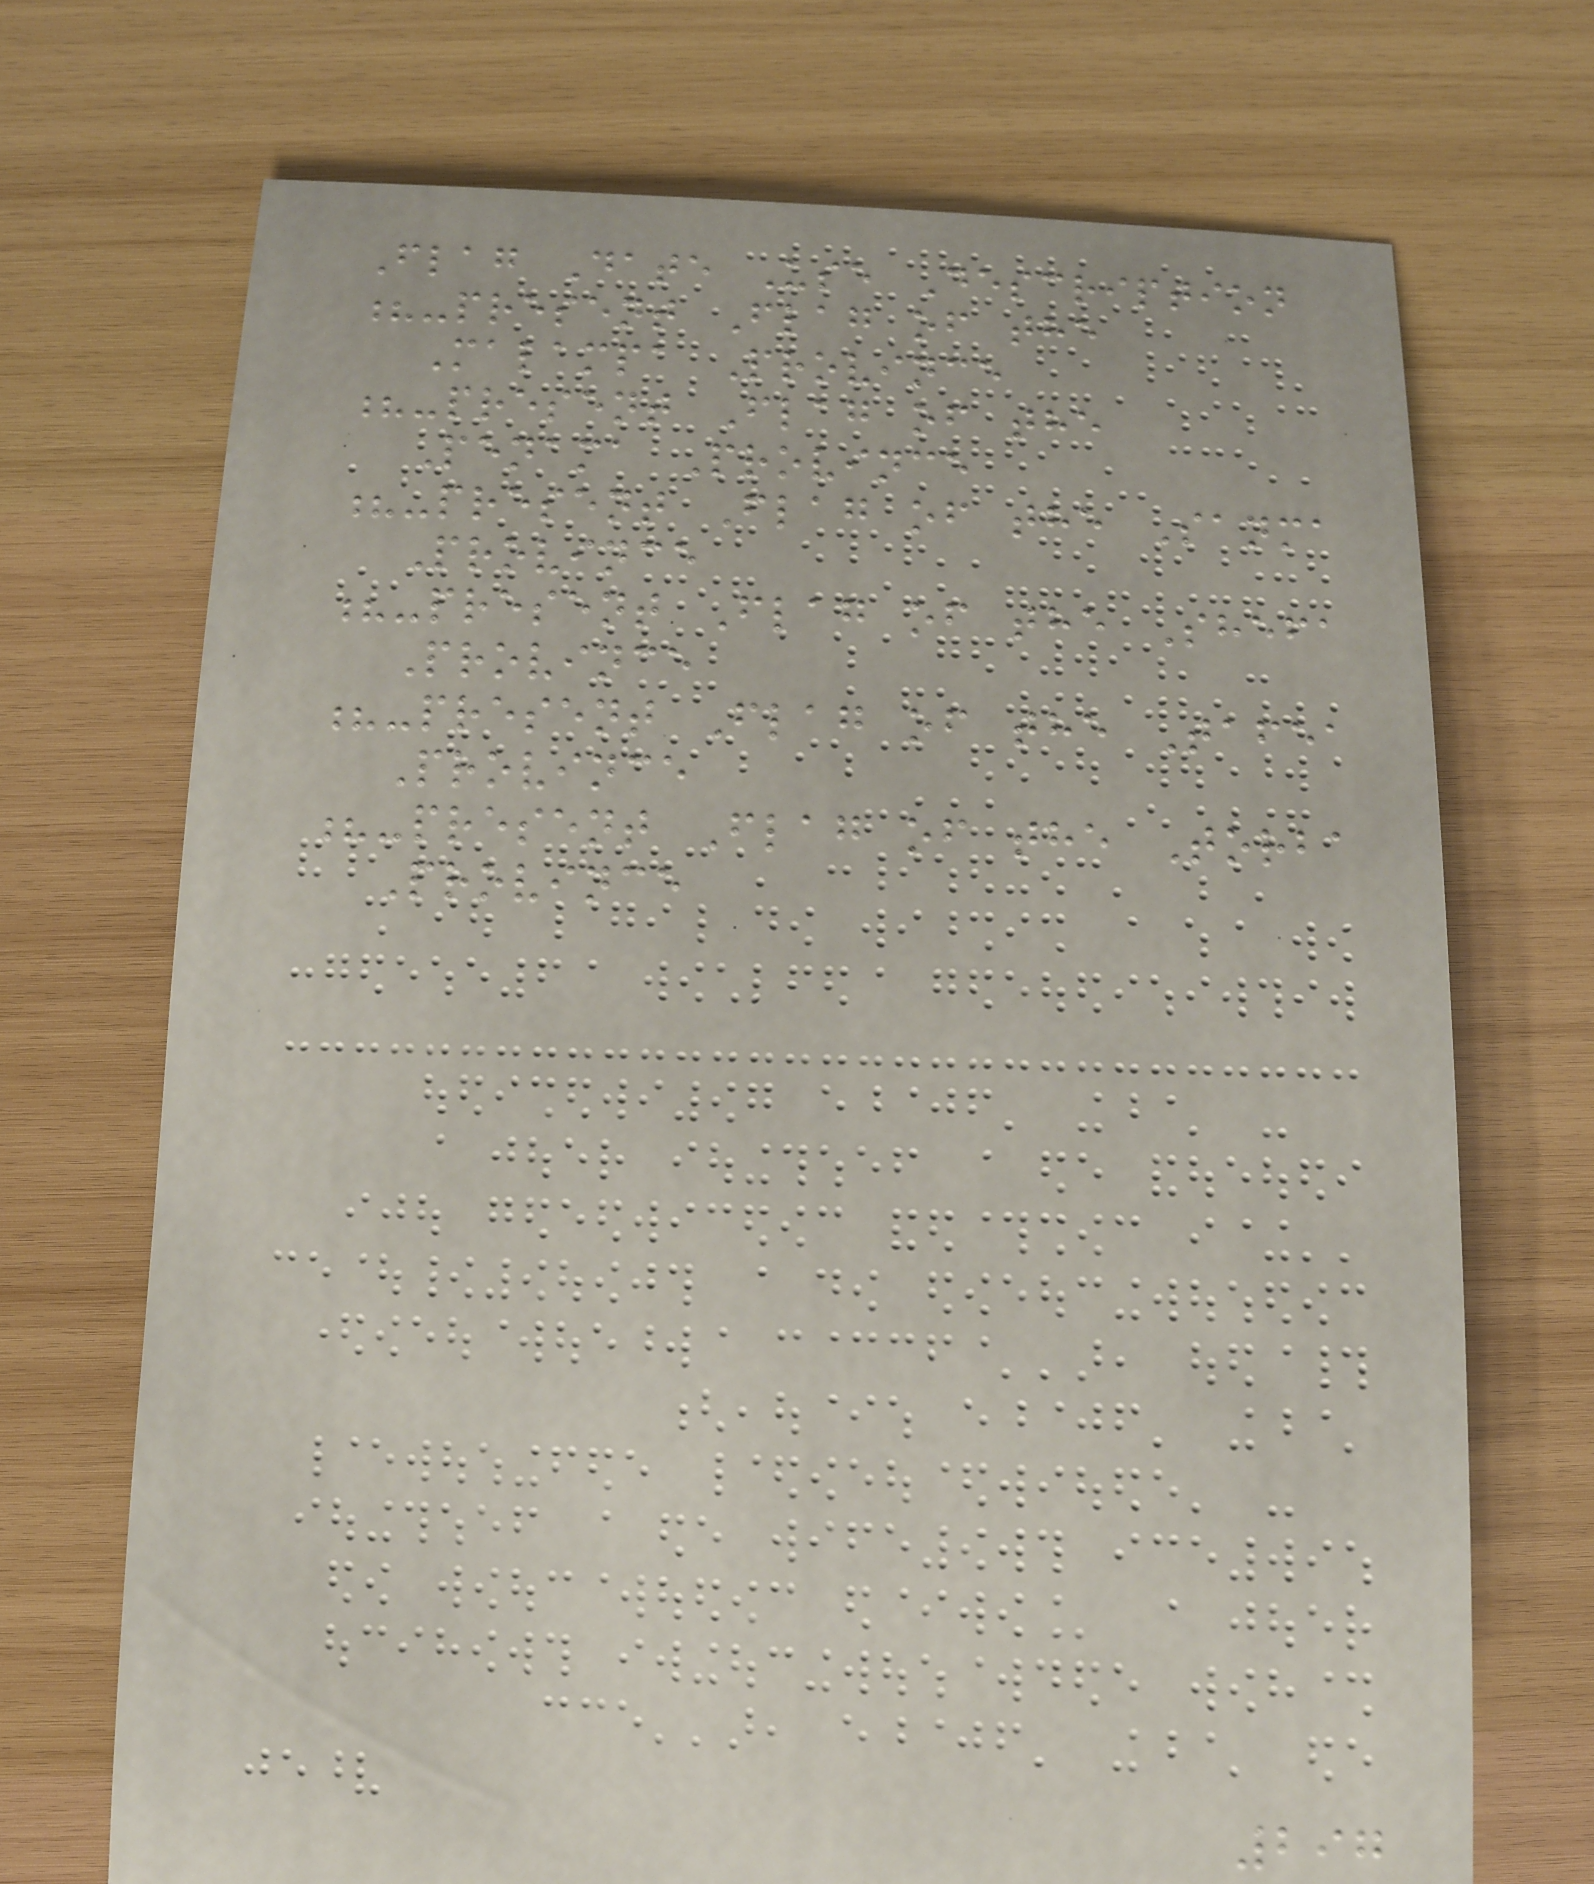Flag Date Use Description
?-present Flag of the
Malampa Province
?-present Flag of the
Penama Province
?-present Flag of the Sanma
Province
?-present Flag of the Shefa
Province
?-present Flag of the Tafea
Province
?-present Flag of the Torba
Province
297
